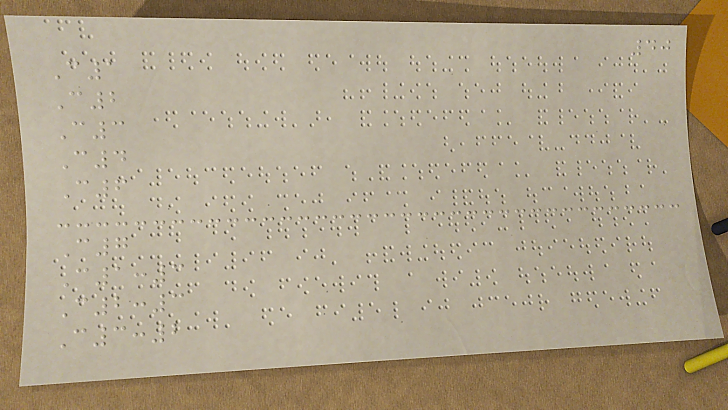40
C1
C2
C3
C4
C6
C7
C1:3
C2:3
C3:2
